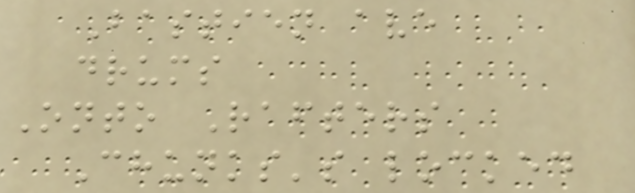Bastien ave
drums
Onto Rafters
Chunks's locked
